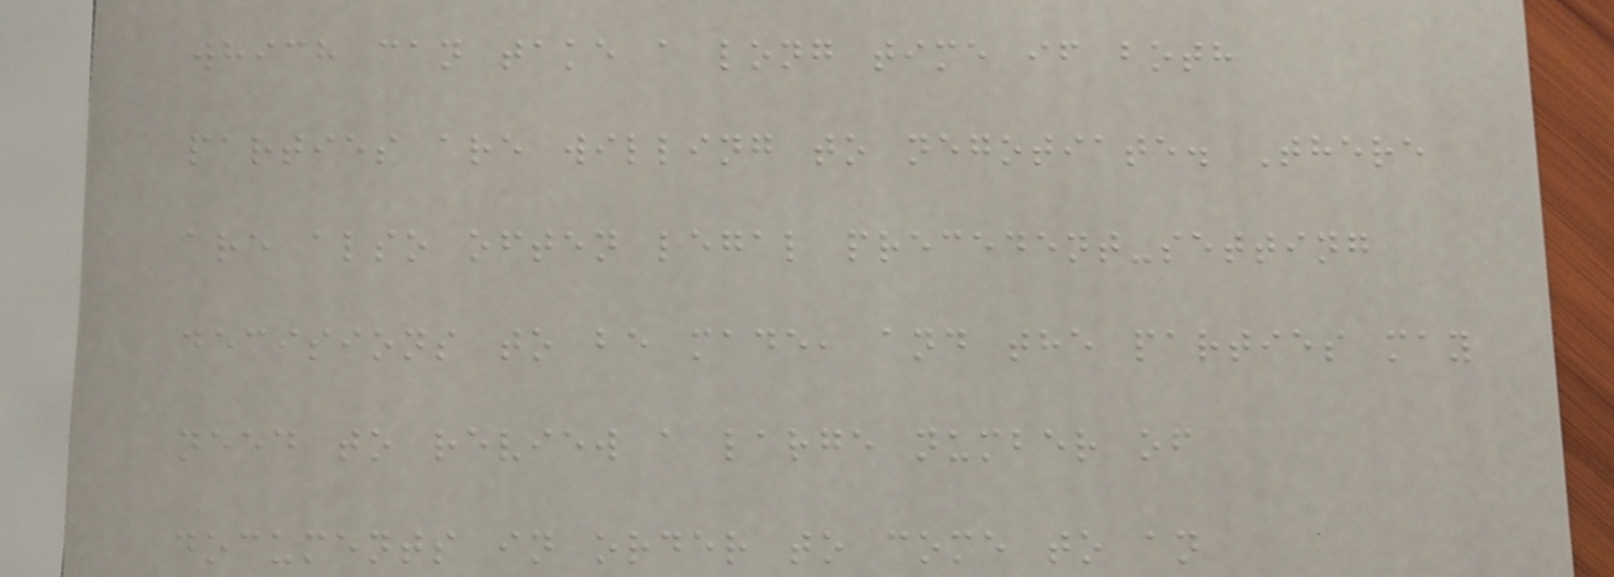which can take a long time if both
parties are willing to negotiate. There
are also often legal precedent-setting
decisions to be made, and the parties may
need to review a large number of
documents in order to come to an
